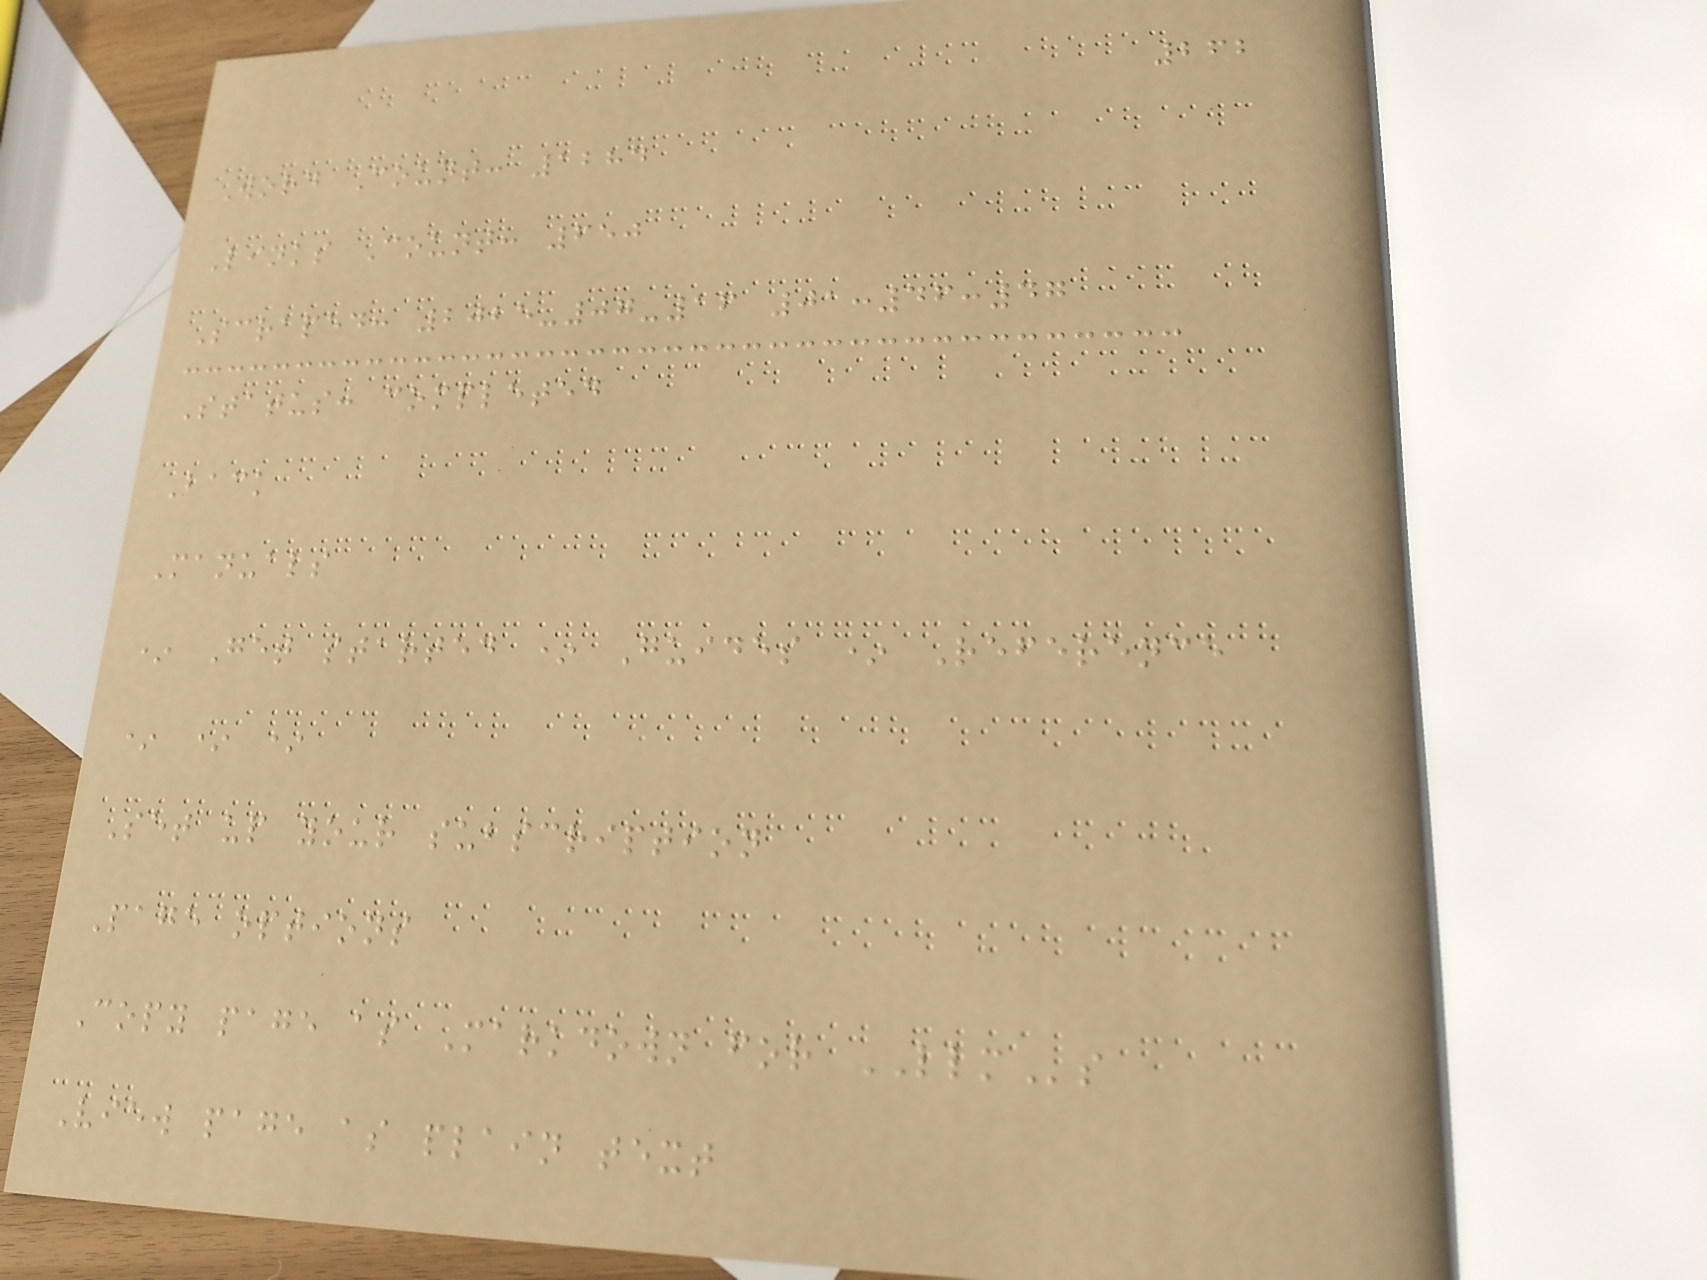262
Word Count: 1284
Links Count: 650
Scraped: 2025-07-16 01:46:47
Status: completed
Back
Manuals
* Get started * Guides * Reference
* * *
Set up your subscription
Page options
Copy page as Markdown for LLMs
View page as plain text
